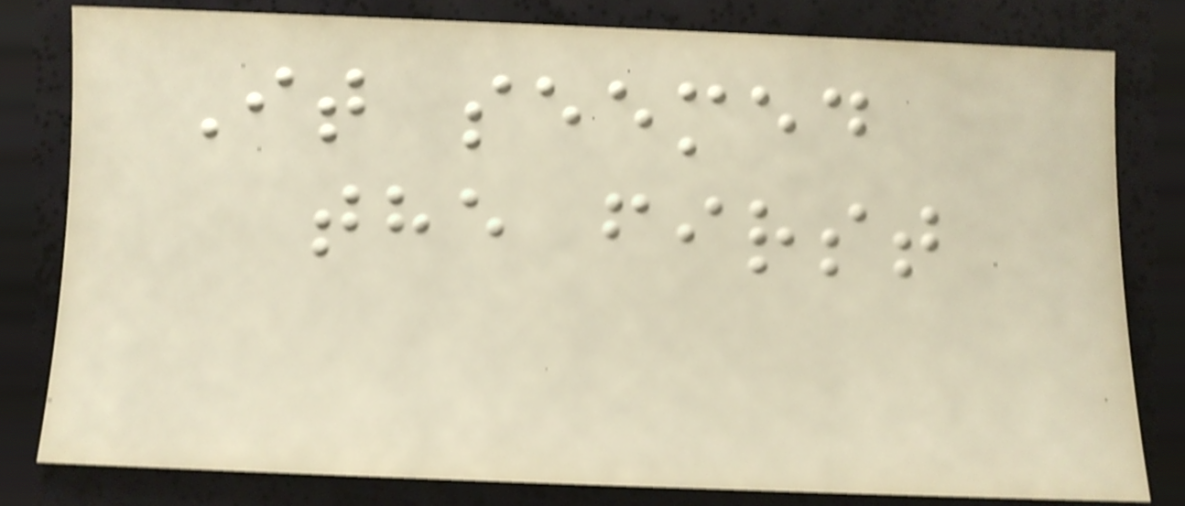It seemed
the first
